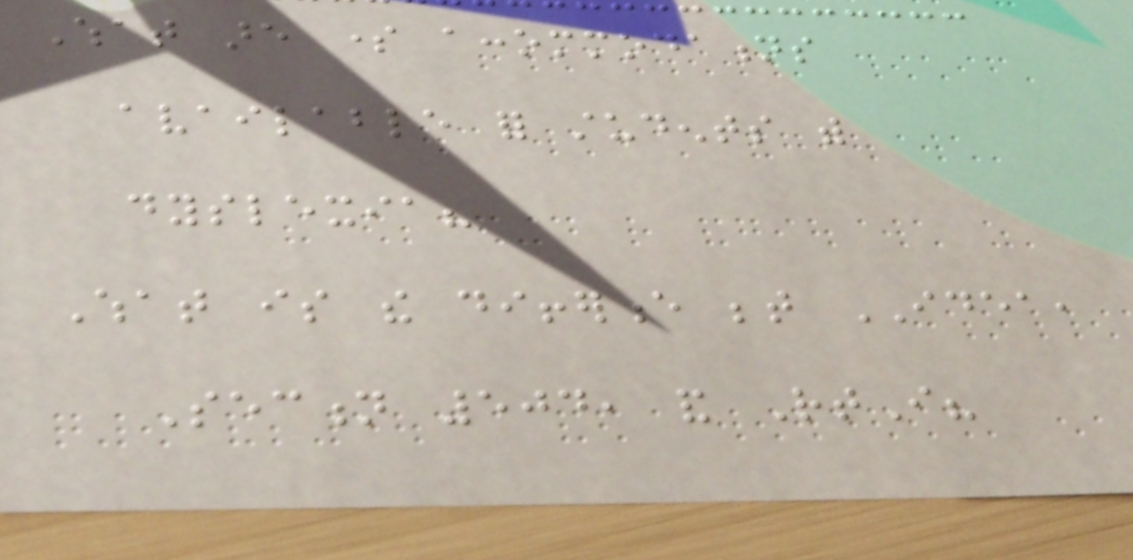What are some accommodations
available for students with
dyslexia?
What is the difference between IDEA,
Section 504, and RtI?
